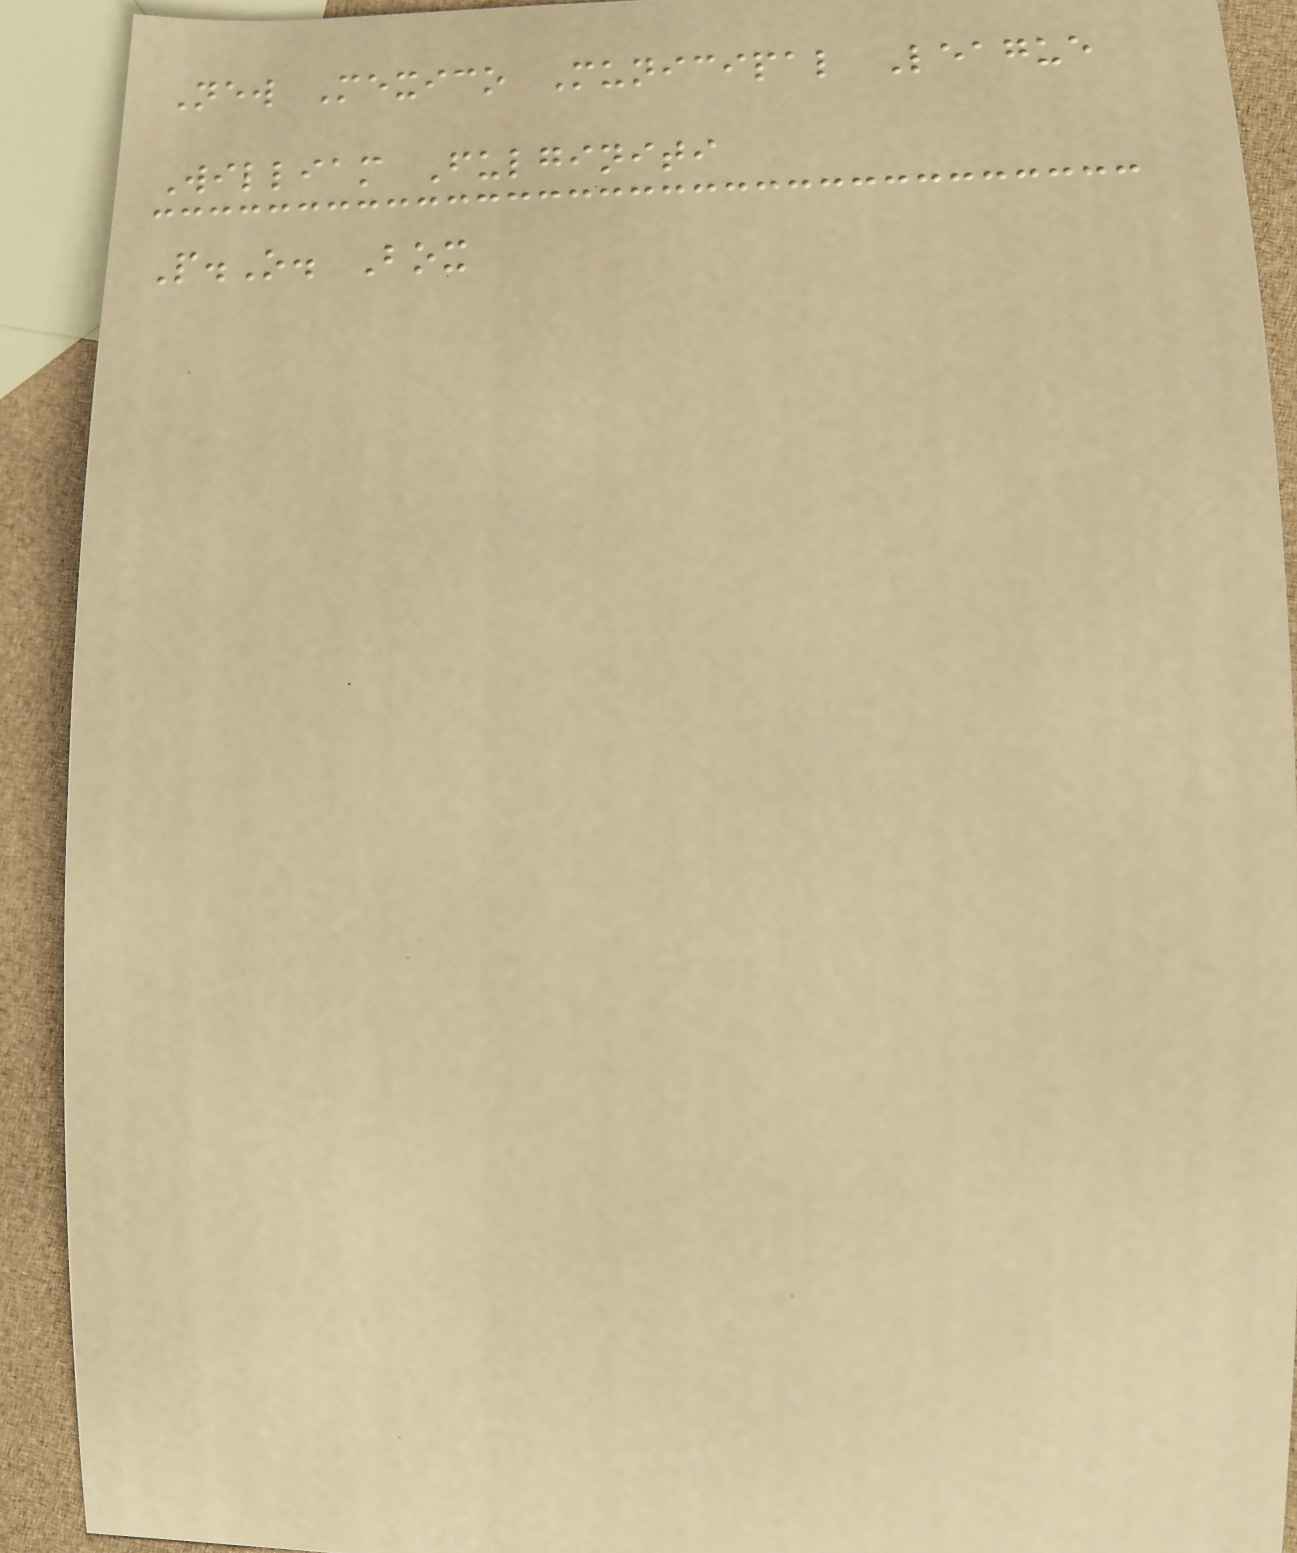New Mexico Municipal League
William Fulginiti
P.O. Box
